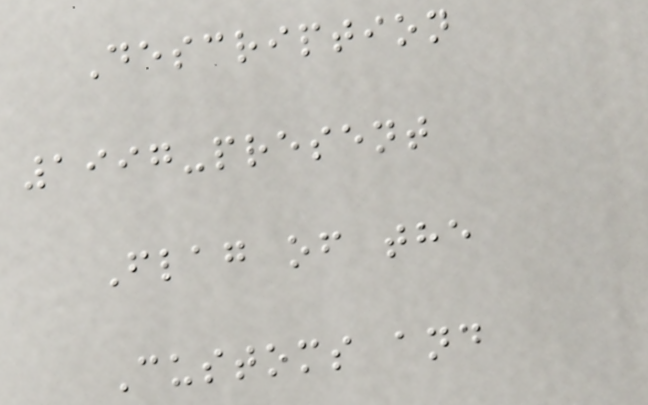Description
1997-present
Flag of the
Customs and
